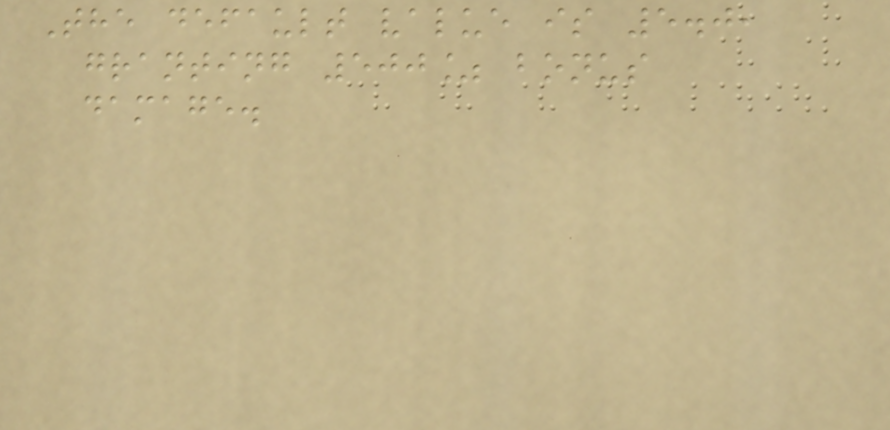The default value is 5.0,
granting 500% bonus
damage.
